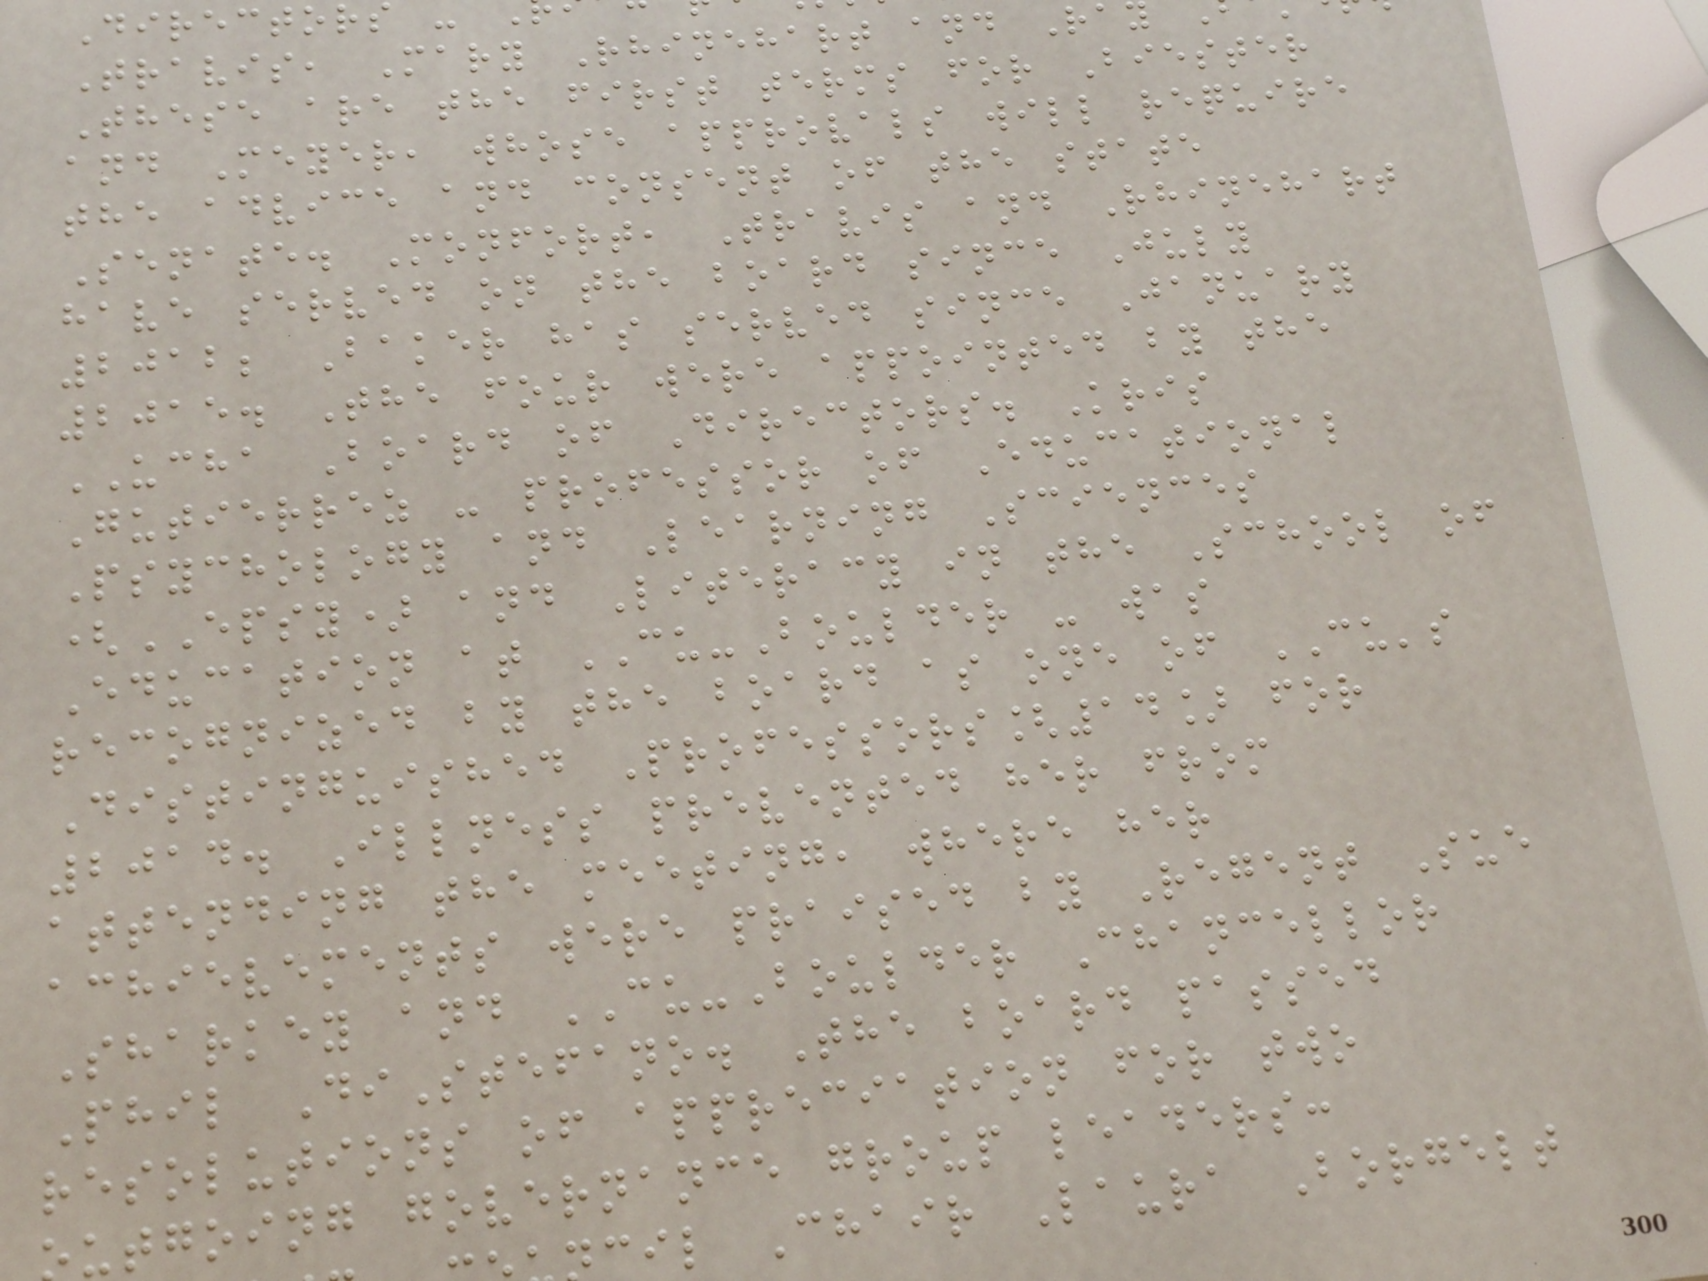Directors
Travis, Mary Rhinehart and Ra
These are the first terms for Biester
and Meyer, whose approvals will require
the advice and consent of the state
Senate. Monfort, Travis and Rhinehart
have served on the board since July
2012; Baker has served since January
2015. The four were appointed by the
UCHA Board of Directors. Kris
Gutierrez - professor of Educational
Psychology and Learning Sciences
(EPSY) and Literacy in the School of
Education at CU-Boulder - was
recognized by the board as one of CU's
Distinguished Professors[14] for
2014. Illness prevented her from
attending the meeting, where her
achievements were praised by Regent Sue
Sharkey and CU-Boulder Chancellor
Phil DiStefano. The board passed
resolutions of appreciation for two
utgoing governance group leaders:
cil Chair Laura Borgelt
